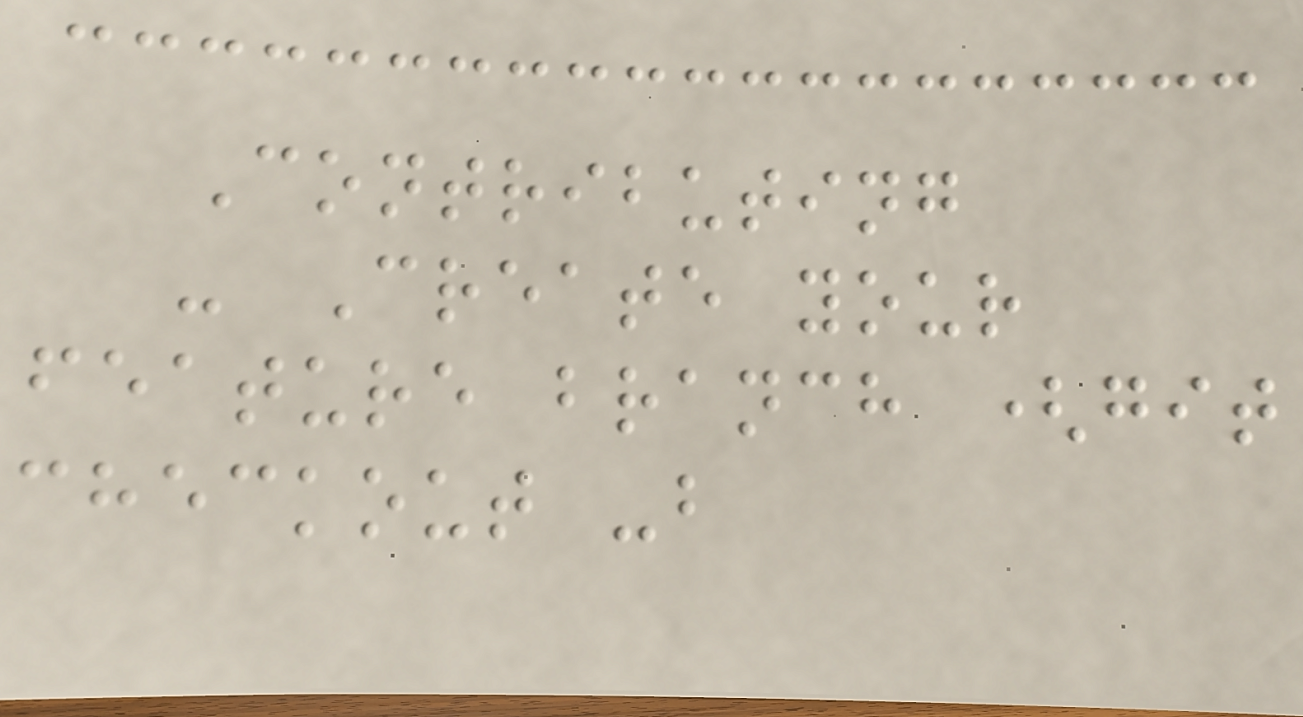Contributing
- Create your
feature branch (git
checkout -b
